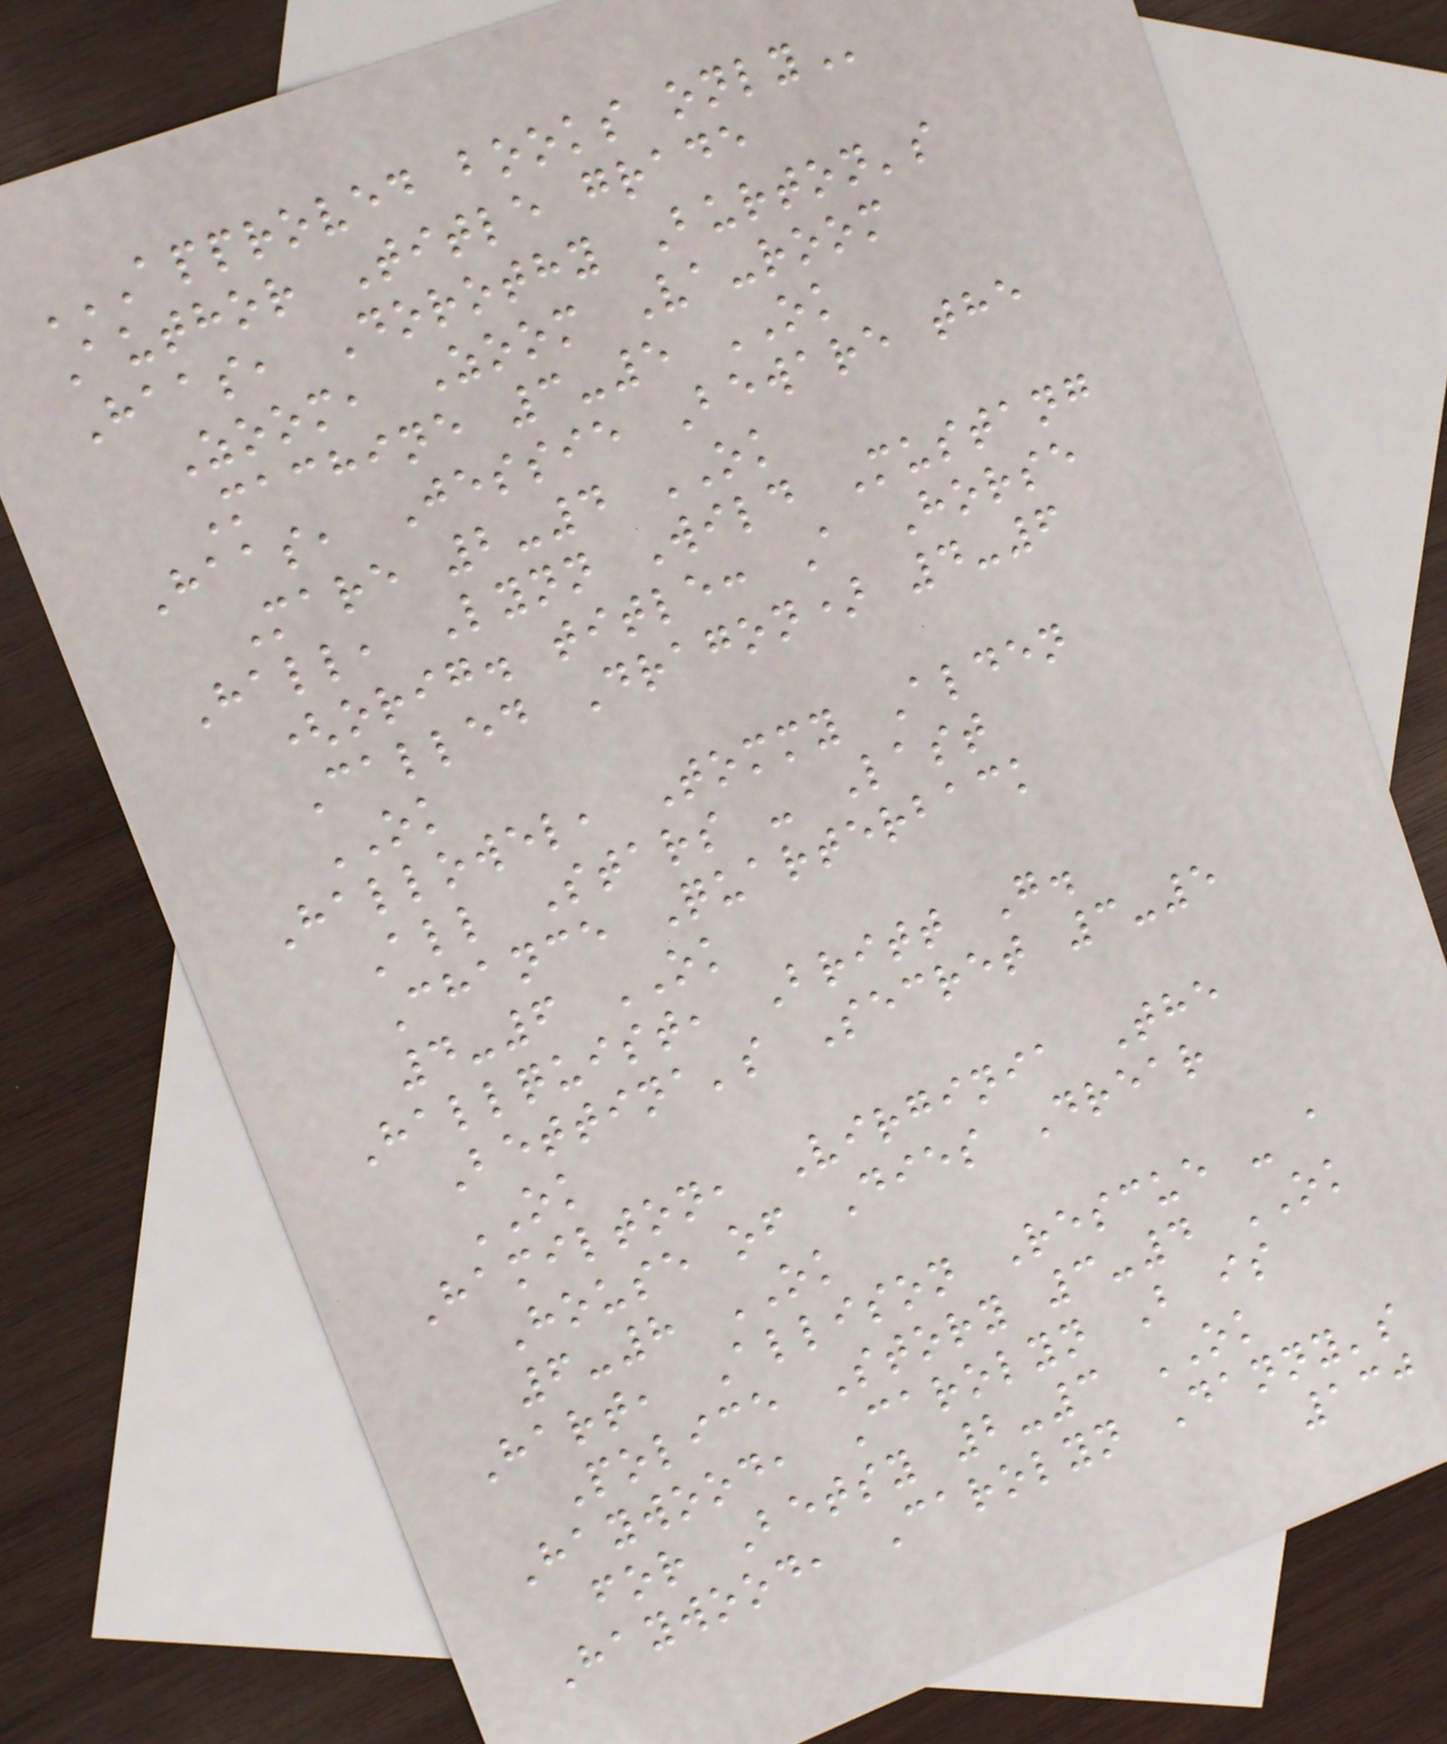APPROVED BOOKS ONLY
Author Title grade
Haas, Dorothy Burton's
Zoom, Zoom Va-room
Machine 3-5 OK
Haas, Jessie Beware the
Mare 2-4 OK
Hall, Lynn Wild Mustang
(orig. title: A Horse
Called Dragon) 4-6
OK
Hallowel, Tommy Alden
All Stars - Last
Chance Quarterback
4-6 OK
Hallquist, Britt G.
Bettina's Secret 3-5
OK
Hamilton, Virginia The
House of Dies Drear
6-8 OK
Hart, Allison Rescue - a
Police Story 3-4 OK
Haywood, Carolyn B is
for Betsy 2-3 OK
Haywood, Carolyn Danny's
130
